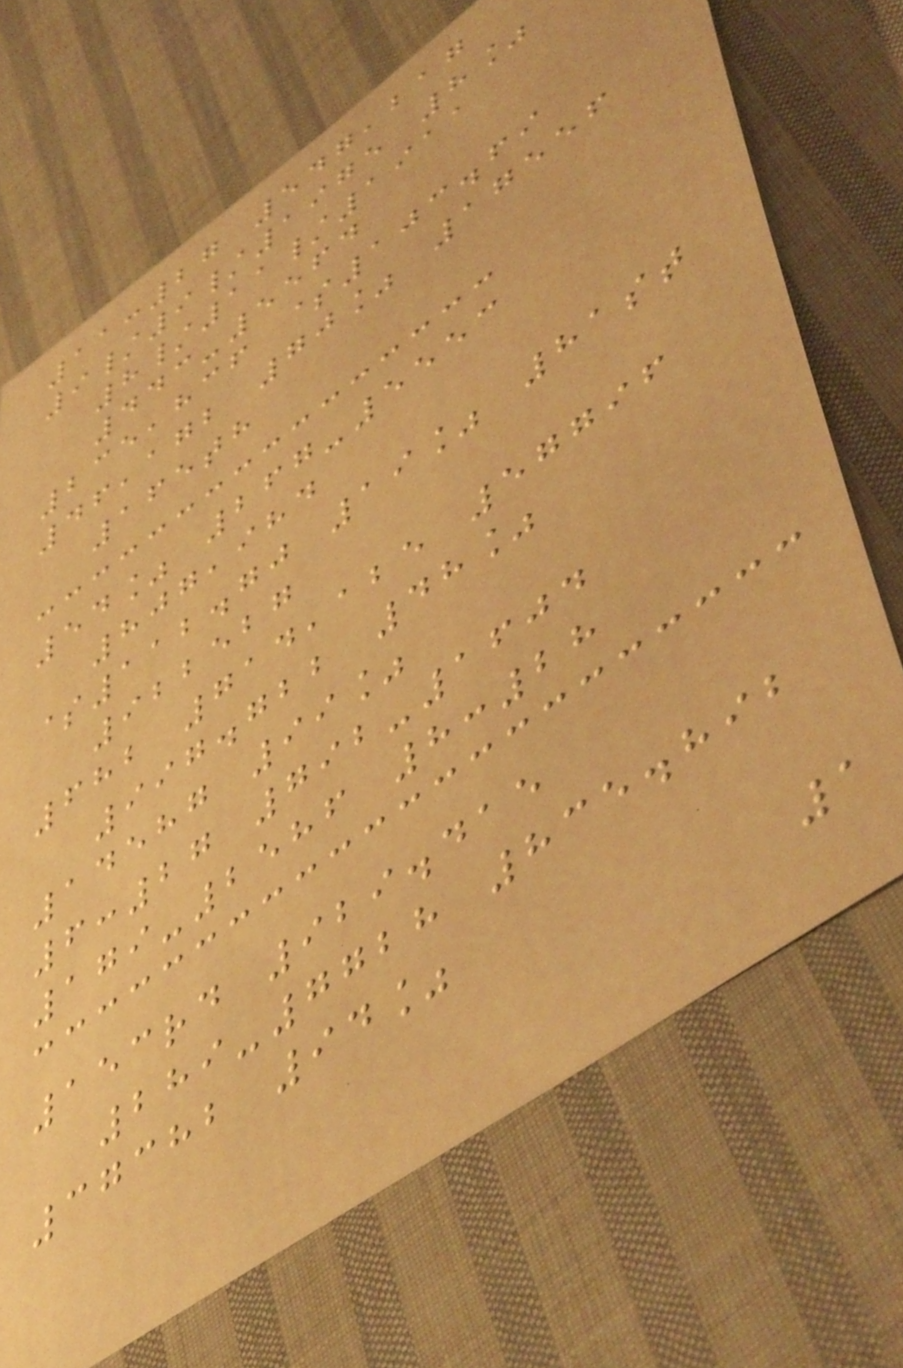11:27 547,217
9/9/1975 8%
8/11/1911
443-5564
235,836 $103.69
46,172 70% 17556
165th
54% 267-5553
807,984
$112.70 19% 81st
922527
682 714,125 57796
997.722 48%
14587 99%
6:27 792-1604
179-2586 8:28
153rd 929.415
289-7728 835.892
37382 94%
1
